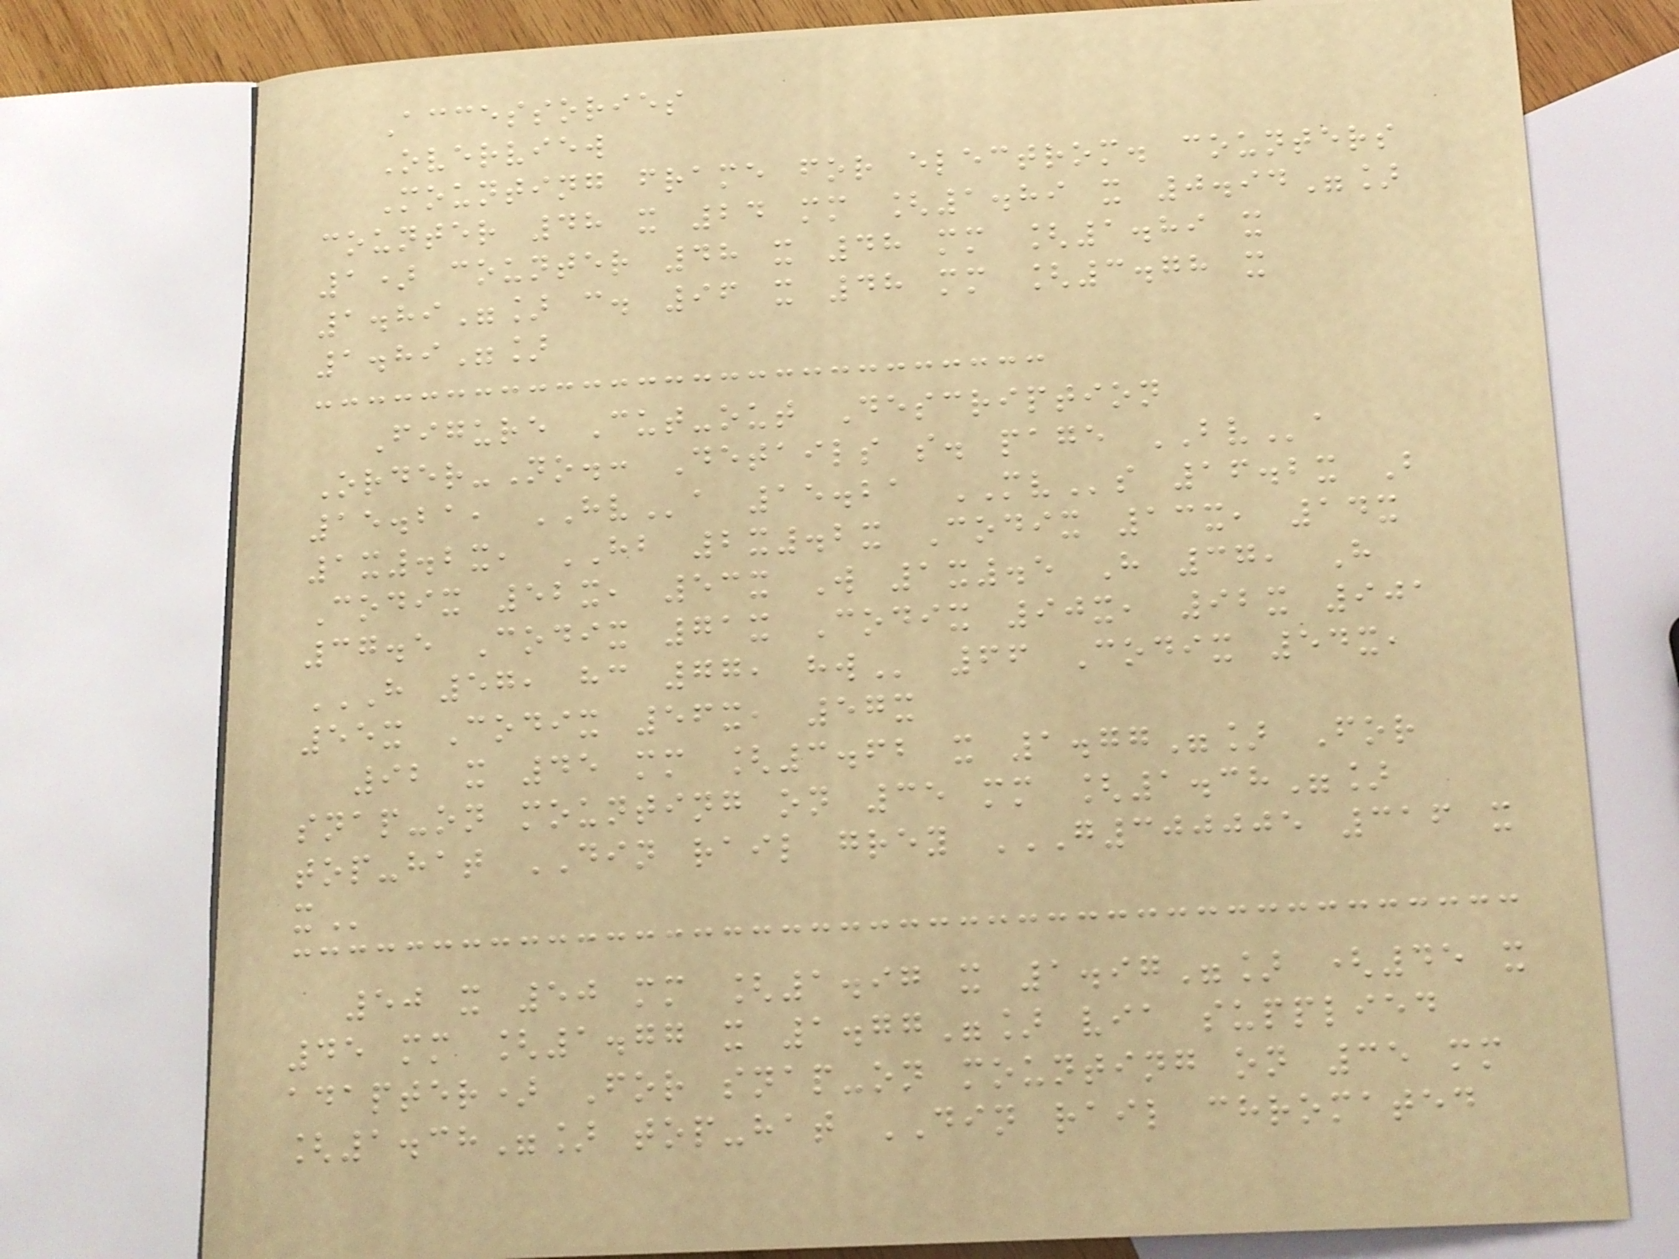Accessories
Overview
Mounting frame for electrom. counters
counter 48 x 24 mm [1.89 x 0.94"]
1) counter 48 x 48 mm [1.89 x
1.89"] c. 96 x 48 mm [3.78 x
1.89"]
Figure Cut-out Description
Order-No.: Details s. page BVa
15.21, HVa 15.21 MVs 16.2x B
1x.2x, HB 2x.2x Codix 13x, 14x
Codix 52x, 53x W 1x.5 H 37, H
37.5 Codix 71x Codix 90x, 92x 901
H 57, HC 77, HW 66 Codix 54x,
55x Codix 56x, 57x
92 x 45 mm [3.62 x 1.77"] For
snap-on mounting on 35 mm [1.38"]
top-hat DIN rail grey G300005 316 X
X
50 x 50 mm [1.97 x 1.97"] (45 x
45 mm [1.77 x 1.77"] via supplied
adapter) For snap-on mounting on 35 mm
[1.38"] top-hat DIN rail chromated
